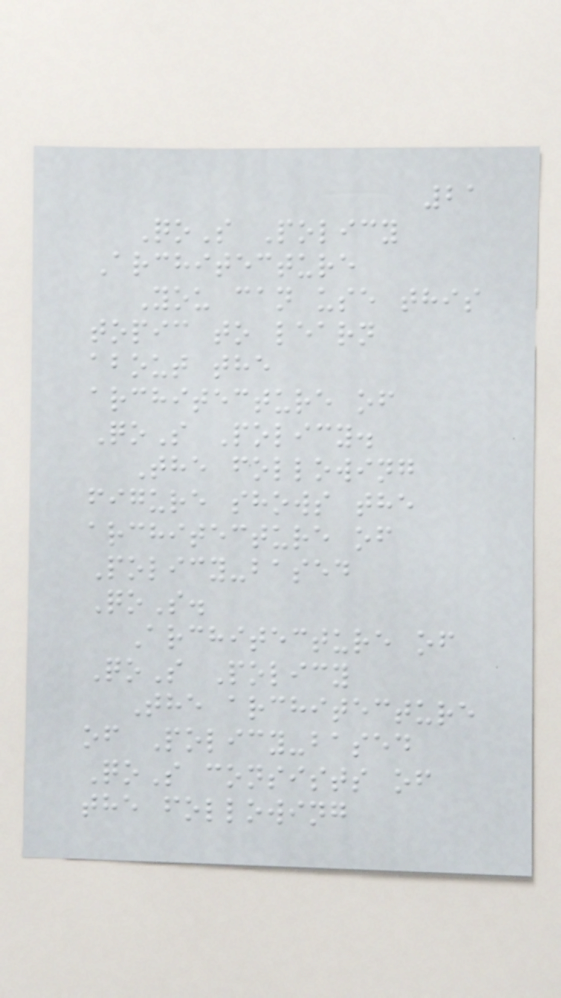21
QoS Policy
Architecture
You can use this
topic to learn
about the
architecture of
QoS Policy.
The following
figure shows the
architecture of
Policy-based
QoS.
Architecture of
QoS Policy
The architecture
of Policy-based
QoS consists of
the following
